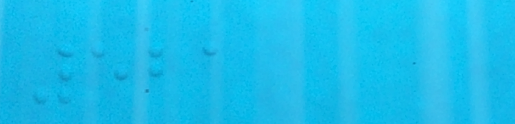521
